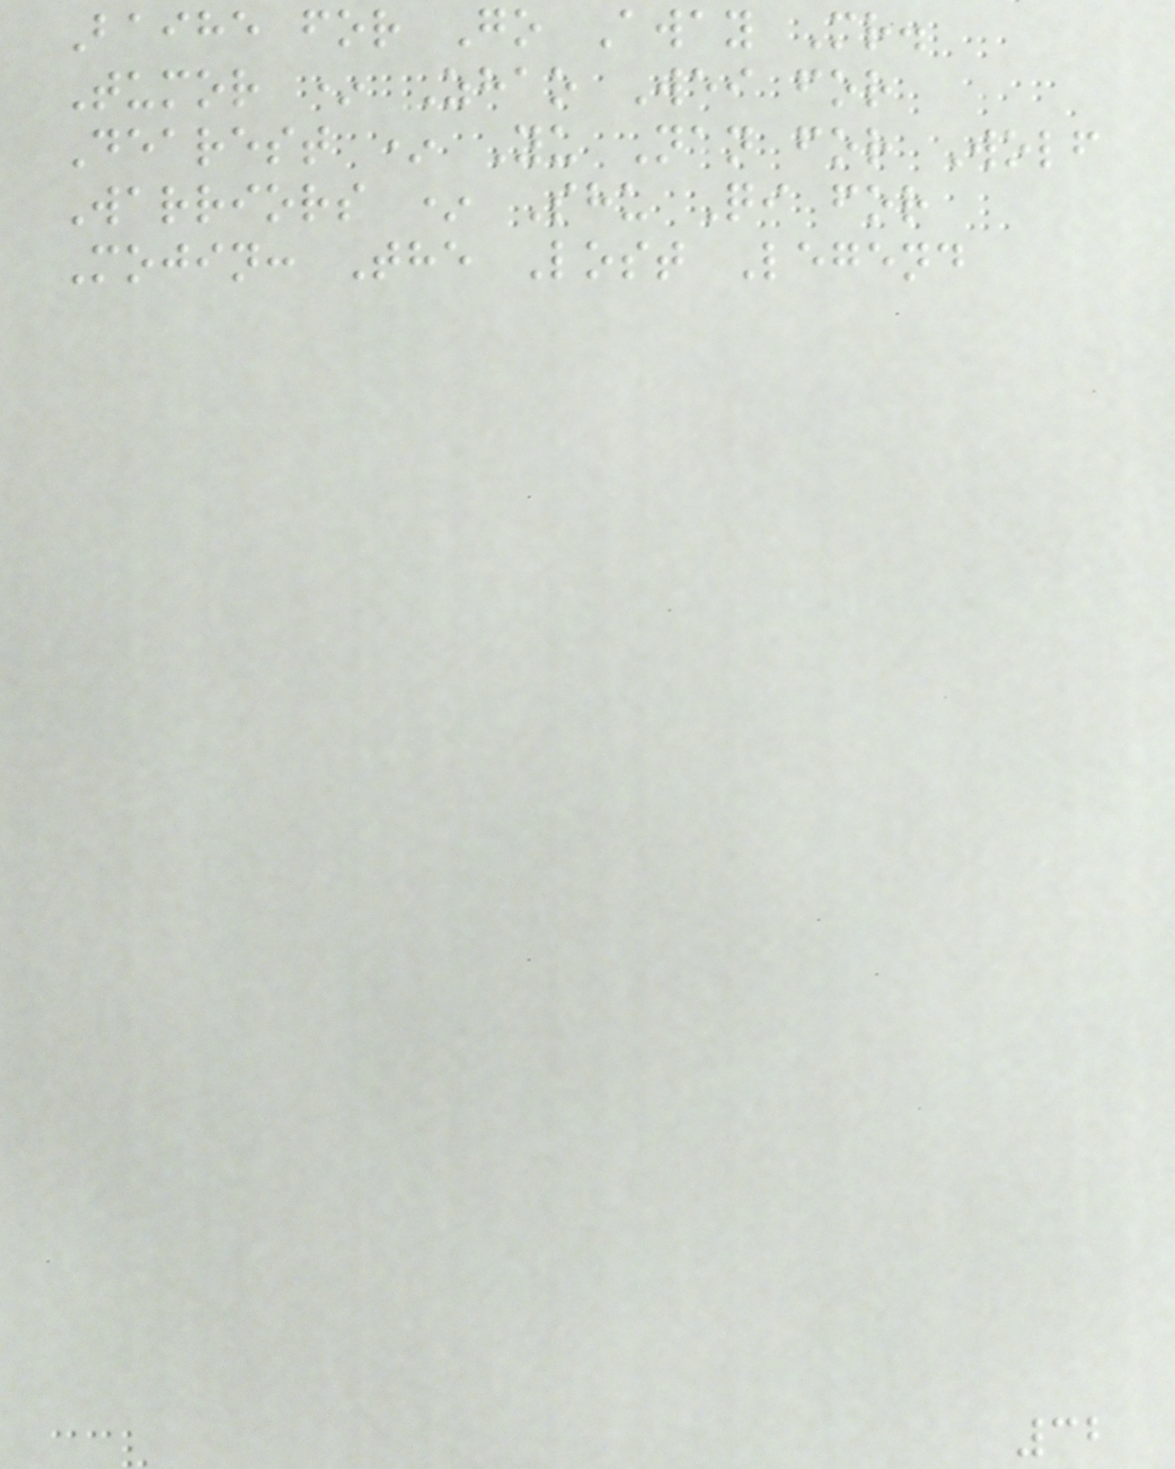Baihe for Go Away Mr.
Tumor * Zhao Wei for
Dearest * Yu Nan for Wolf
Warriors * Shu Qi for
Mojin: The Lost Legend
32
